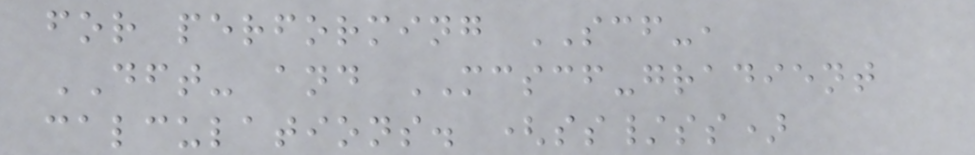for performing SCF-,
DFT- and MCSCF-gradient
calculations. (ss/ss)
